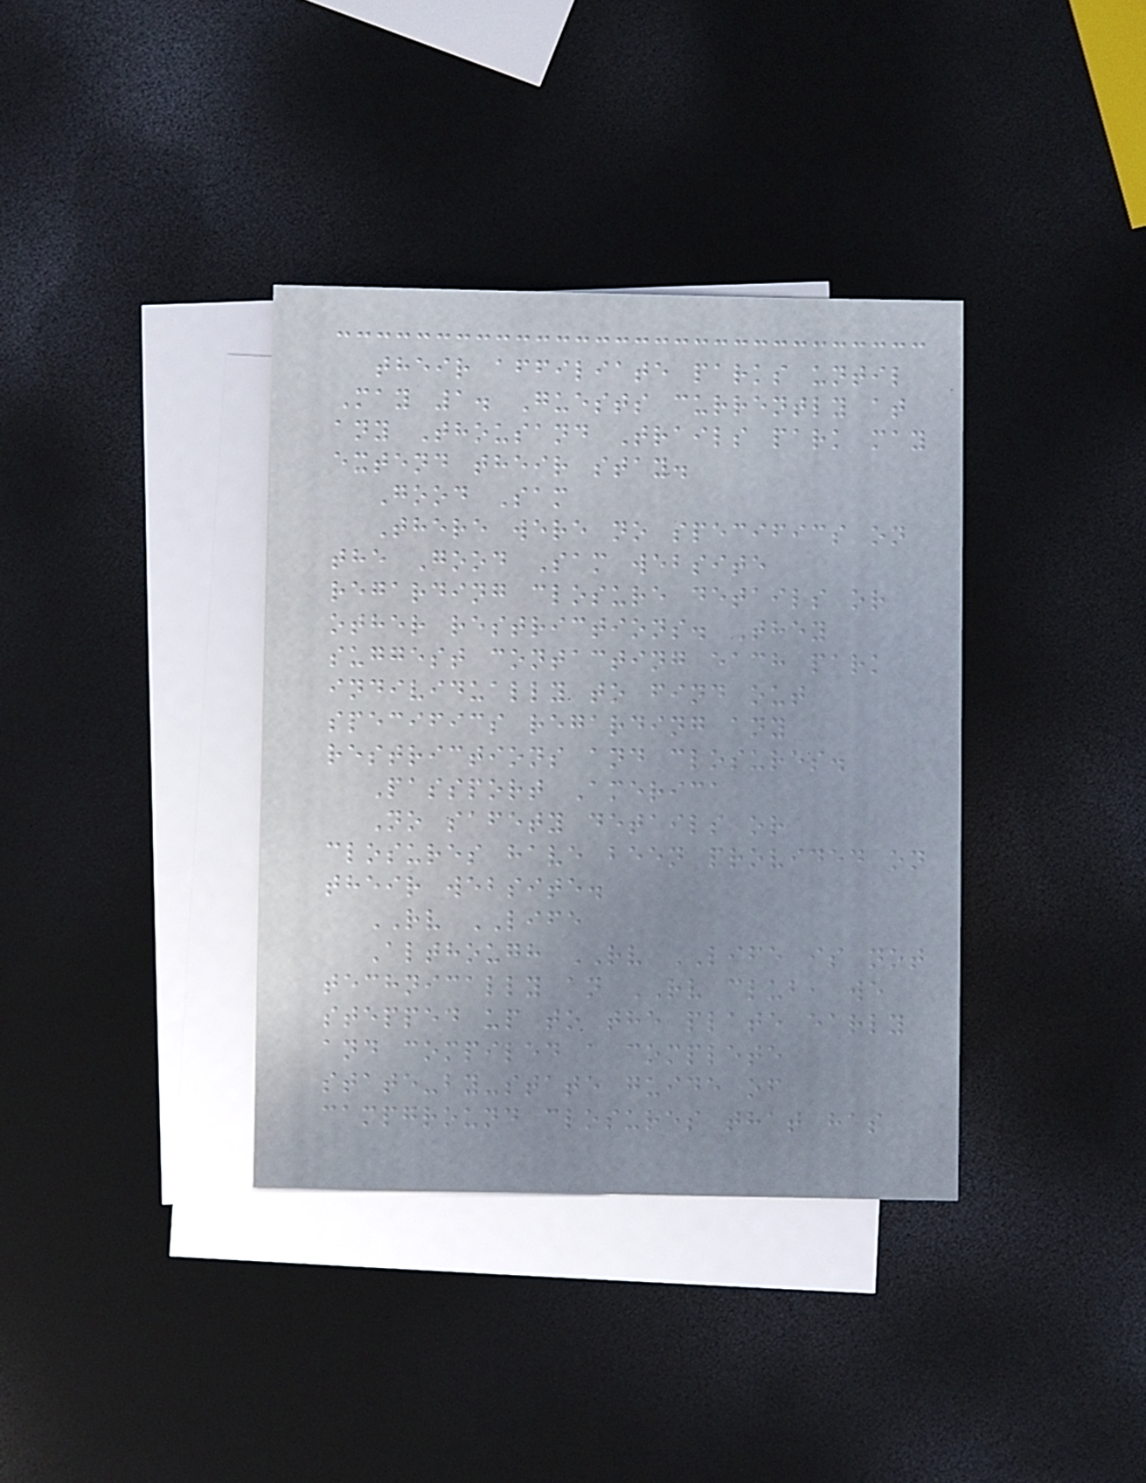their affiliate parks until
May 1. Guests currently at
any Thousand Trails park may
extend their stay.
Good Sam
There were no specifics on
the Good Sam website
regarding closure details or
other restrictions. They
suggest contacting each park
individually to find out
specifics regarding any
restrictions and closures.
Passport America
No safety details or
closures have been provided on
their website.
RV LIFE
Although RV LIFE is not
technically an RV club, we
stepped up to the plate early
and compiled a complete
state-by-state guide of
campground closures that has
